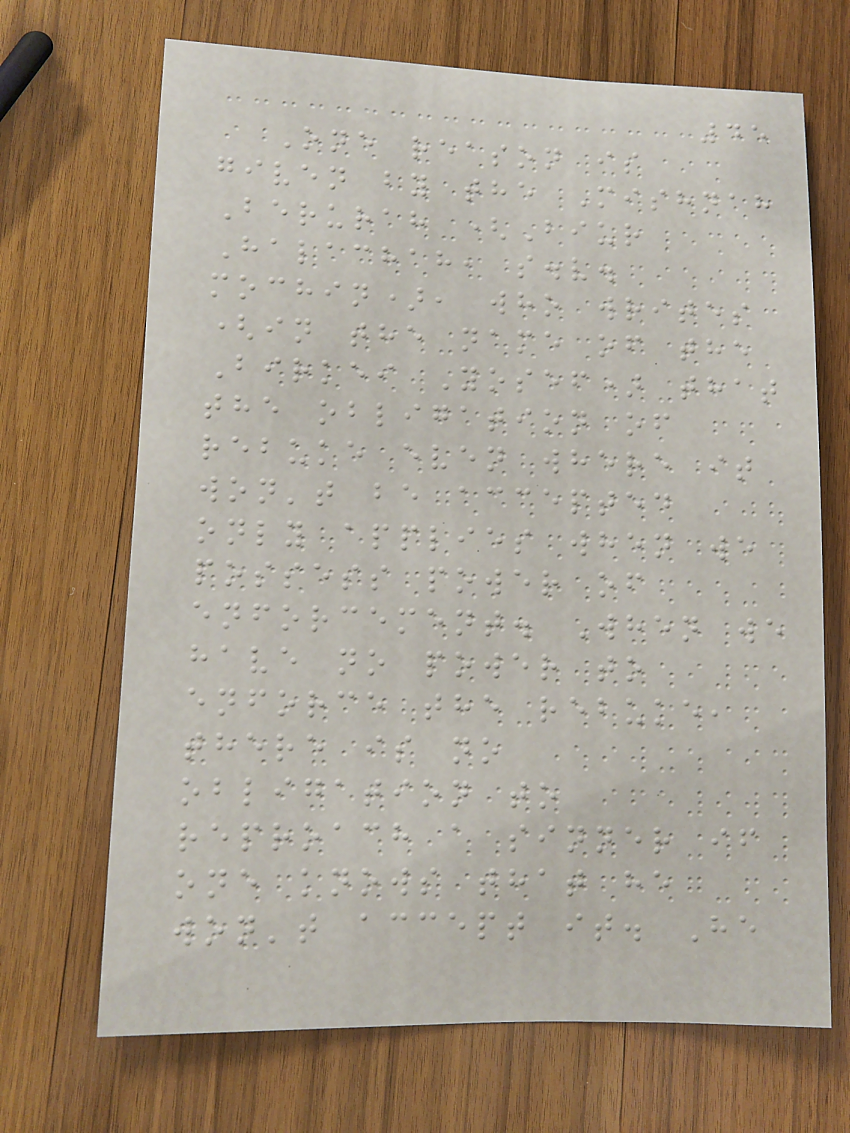45
One reason is
given by the Mishnah
Berurah (Biur
Halachah, s.v.
mochin), who writes
(in the name of the
Birkei Yosef) that
the obligation of
rebuke even where it
won't be accepted
only applies when we
possess power of
enforcement. When we
have no power to
enforce the rebuke,
there is no
obligation to
reproach a sinner if
one knows that he
won't accept it. He
